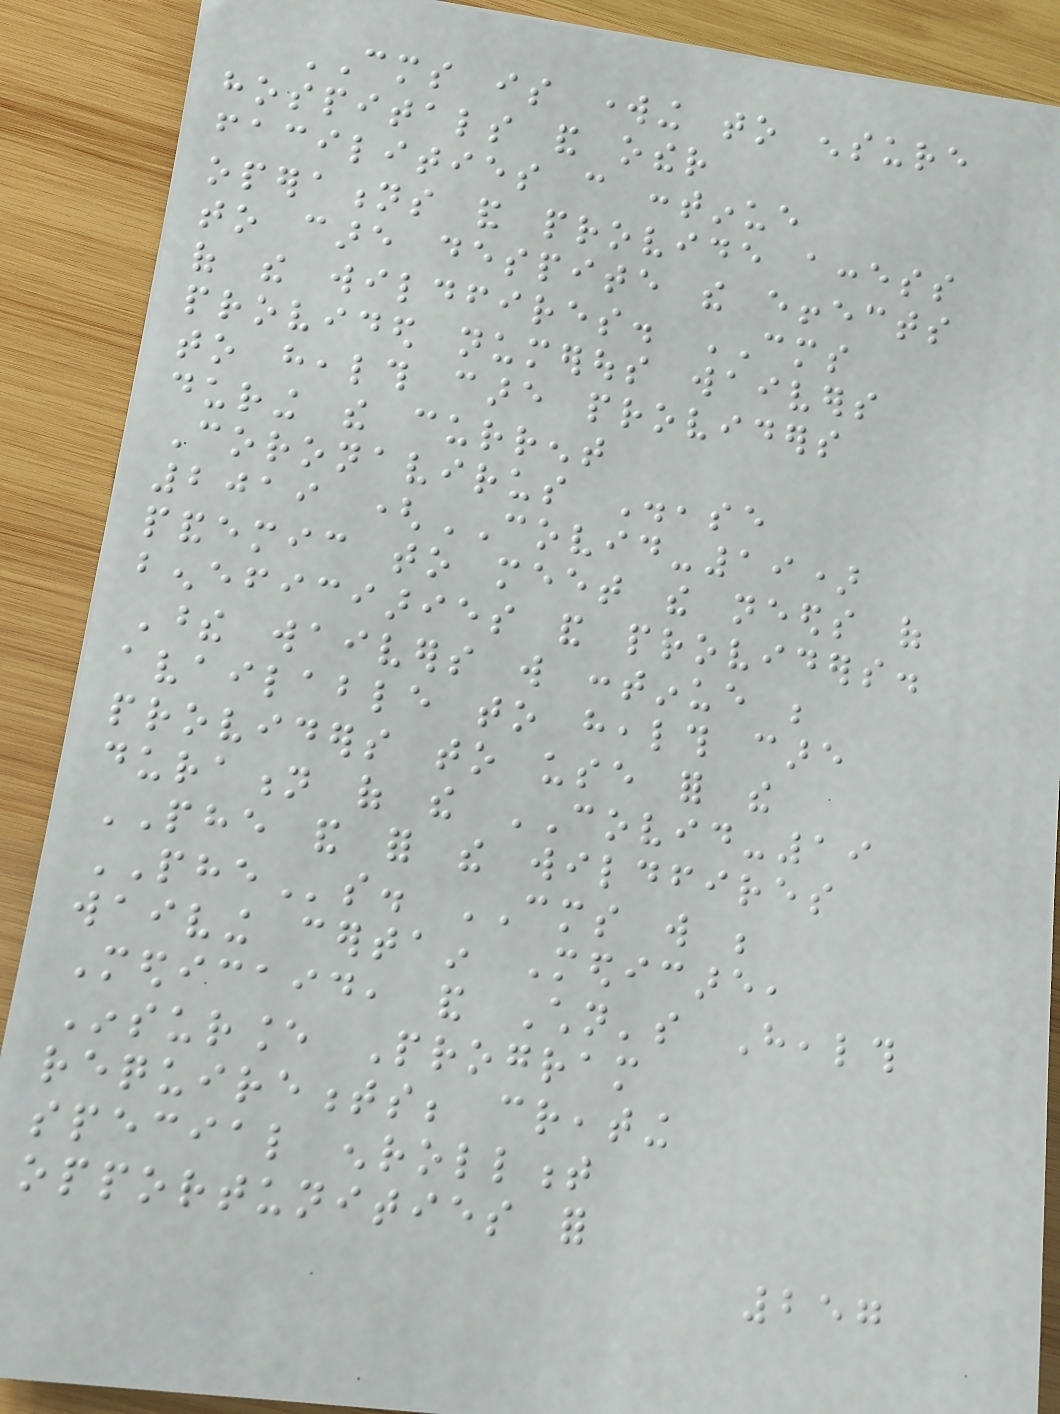CMS is working to ensure
hospitals and other
facilities can continue
operations and provide access
to care despite the effects
of the wildfires. CMS
provided numerous waivers
to health care providers
during the current
Coronavirus Disease
2019 (COVID-19)
pandemic to meet the needs of
beneficiaries and providers.
These waivers will continue be
available to health care
providers to use for the
duration of the COVID-19
PHE and for the wildfires
PHEs. CMS will be
waiving certain Medicare,
Medicaid, and Children's Health
Insurance Program
requirements; creating
special enrollment
opportunities for
257
